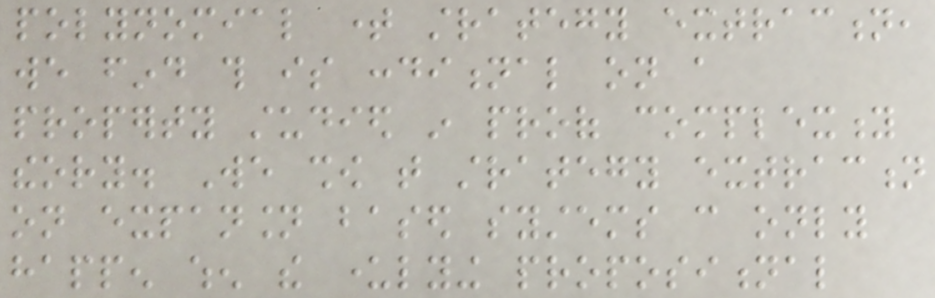polynomial time strategy extraction,
we find this is conditional on a
property studied in proof complexity
theory. We show that strategy extraction
on expansion based systems can only
happen when the underlying propositional
